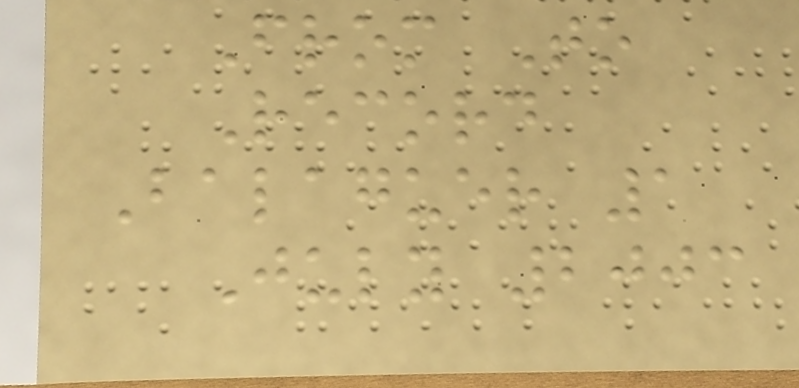From To
Record
Balaguer 1
July 2003
